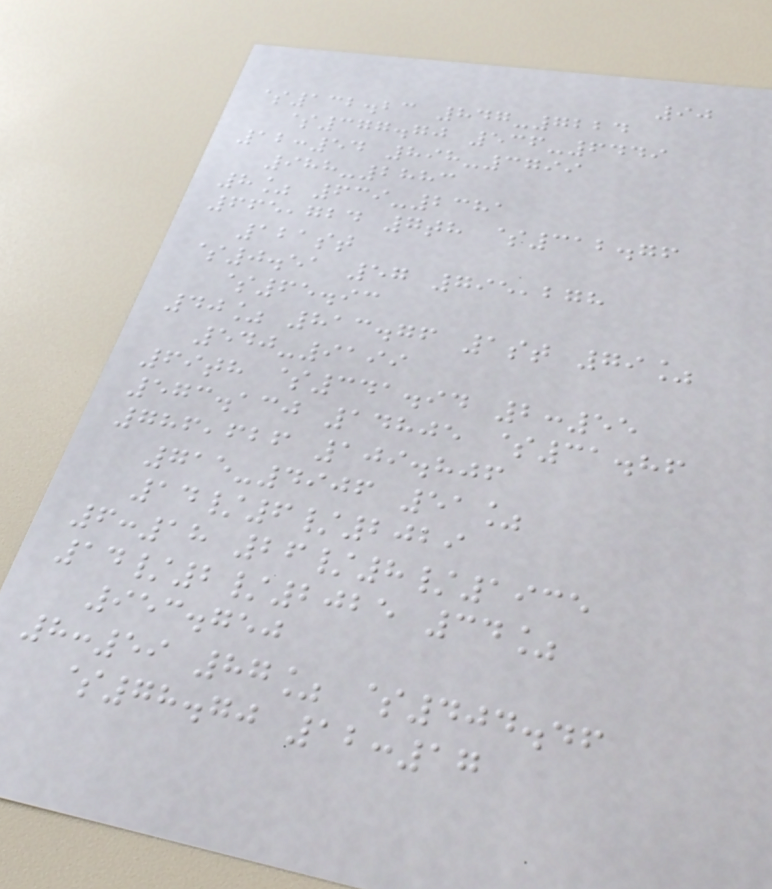90
$132.23 847-7224
$377.70 536-6449
12:54 898-3799
988-2883
8% 639-2381
665,724 7th $312.76
121st
$0.51 57 795,278
$65.93
40% 813.76 1st 79%
540-9199
69th $341.94 2:55
573.130 14805 $31.86
786,626 109.806
715-4906 51%
14/6/2029
6:18 26/8/1935
14/2/2025 34%
953.750
8:59 87% $404.46
$78.70 12:17
